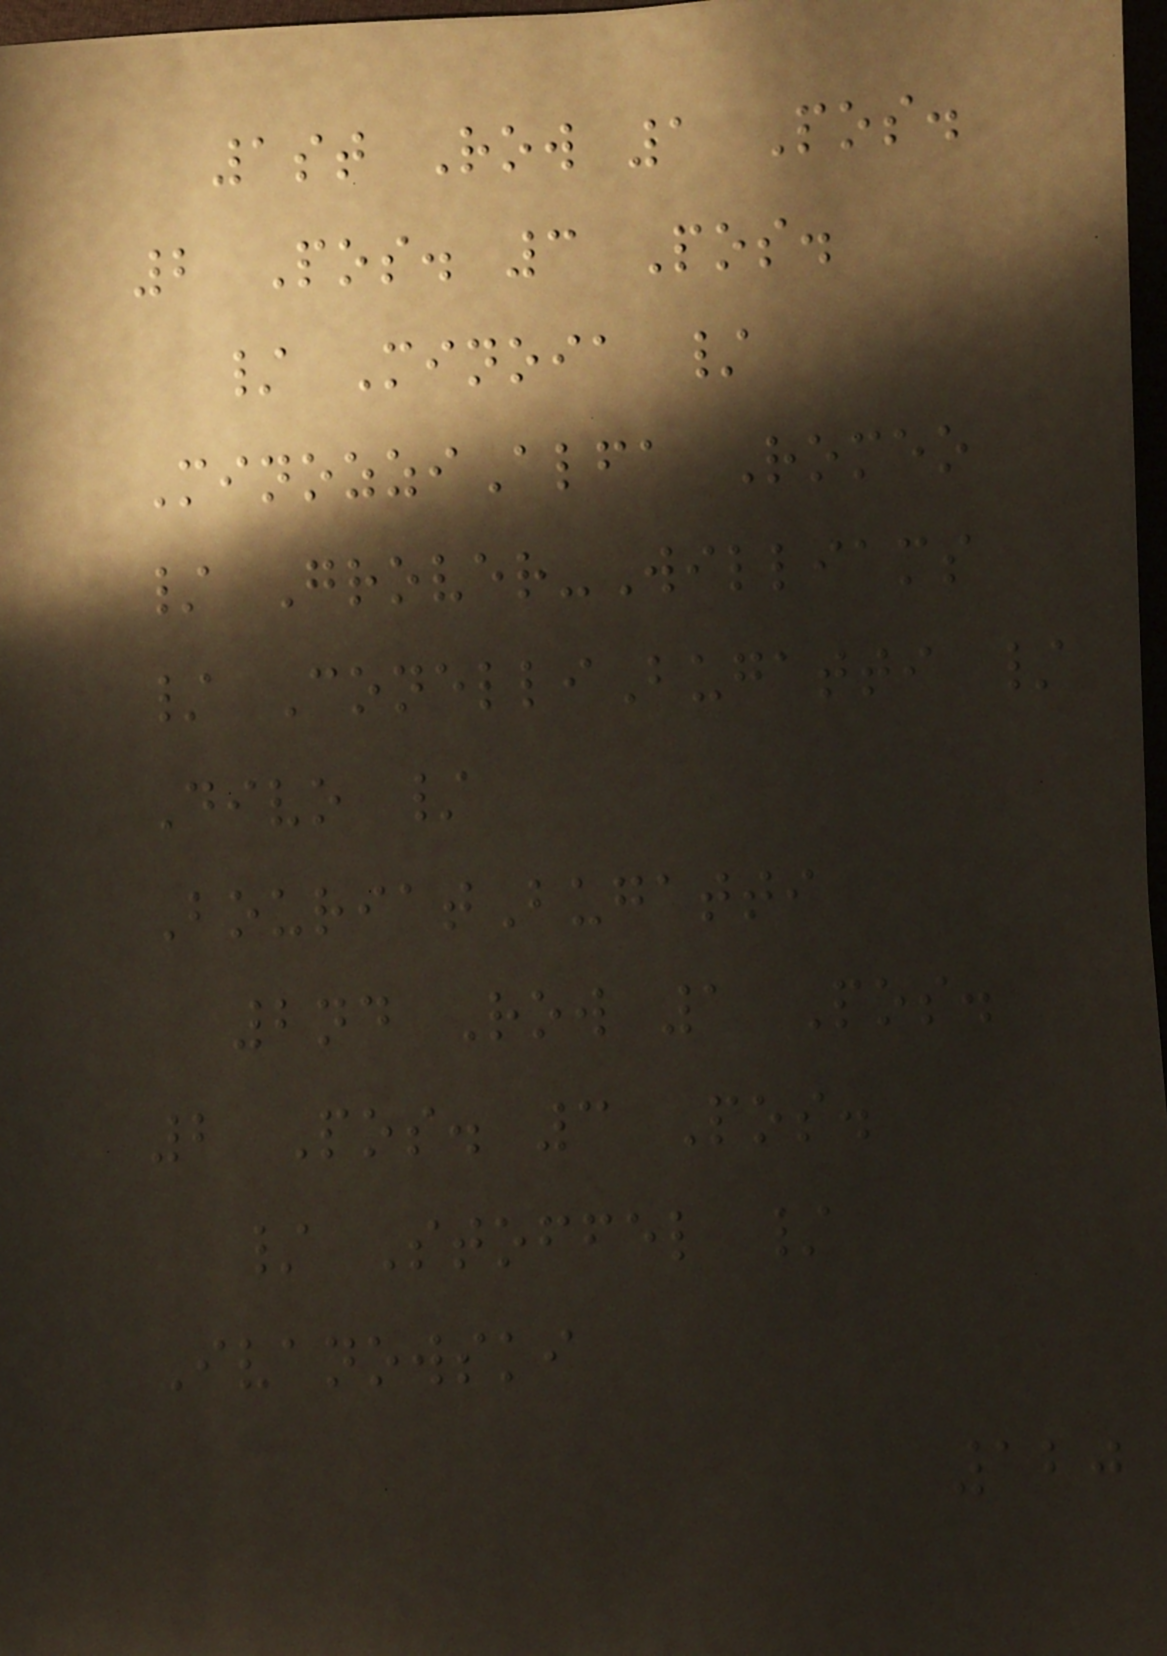1st Row 1 Pos.
2 Pos. 3 Pos.
/ Minoia /
MinozziAlfa Romeo
/ Grover-Williams
/ ConelliBugatti /
Divo /
BouriatBugatti
2nd Row 1 Pos.
2 Pos. 3 Pos.
/ Stoffel /
Ivanowski
120
